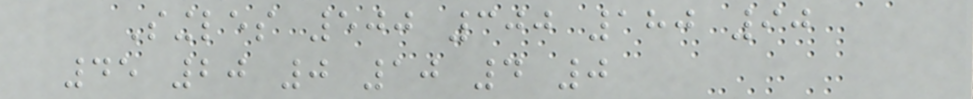Singles 500 300 180 90
45 20 0 10 4 0
